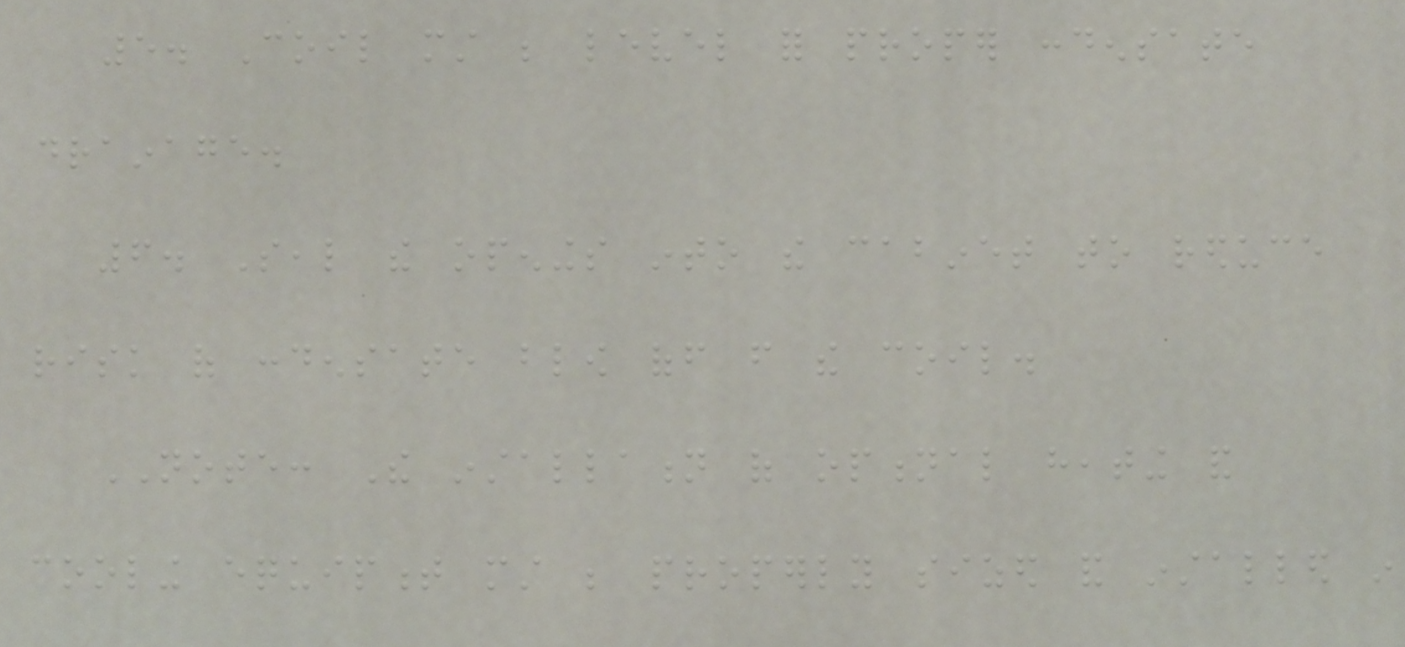5. Coil must be level for proper condensate
drainage.
6. Seal the openings into the cabinet to reduce
risk of condensate blow off from the coil.
NOTE: The installation of optional heating and
cooling equipment must be properly sized and installed in
